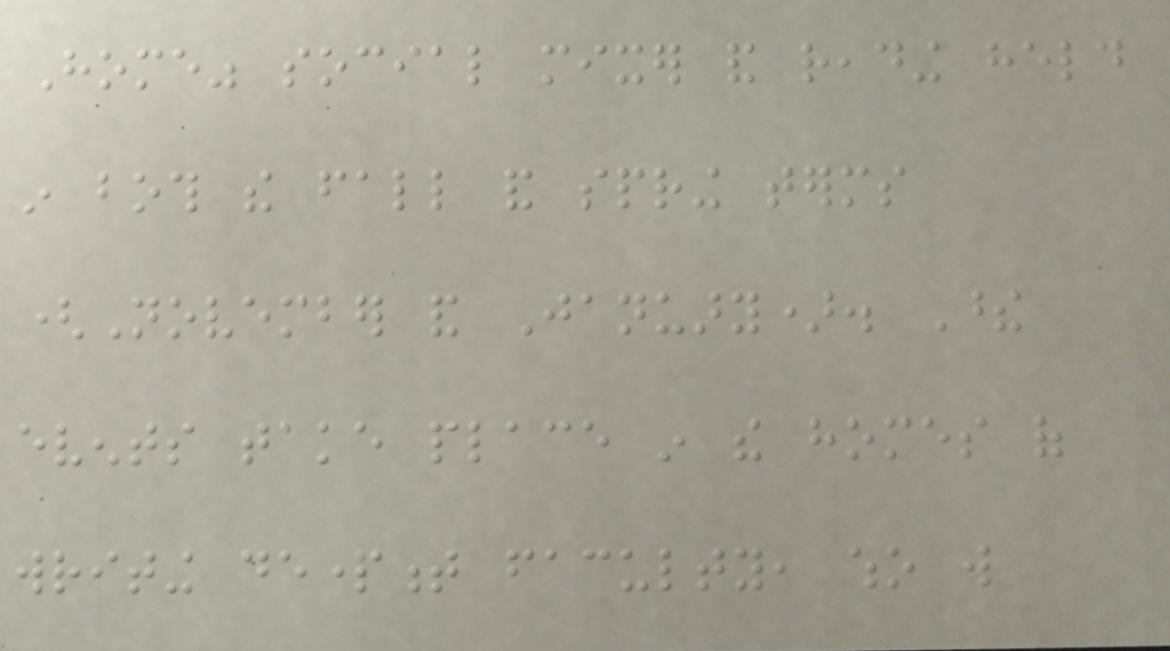Home" social mixer and reading held
in both the fall and spring terms
(November and January). These
events take place in the homes of
writing department faculty, who will
